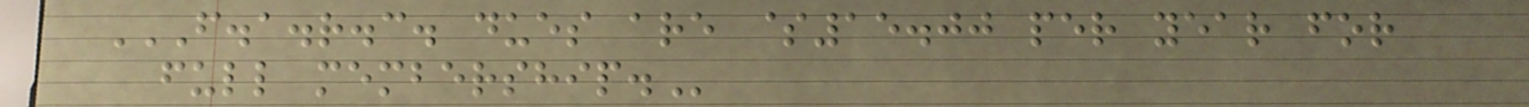F.A.R.C. DUES ARE $15.00 PER YEAR FOR
FULL MEMBERSHIP.
